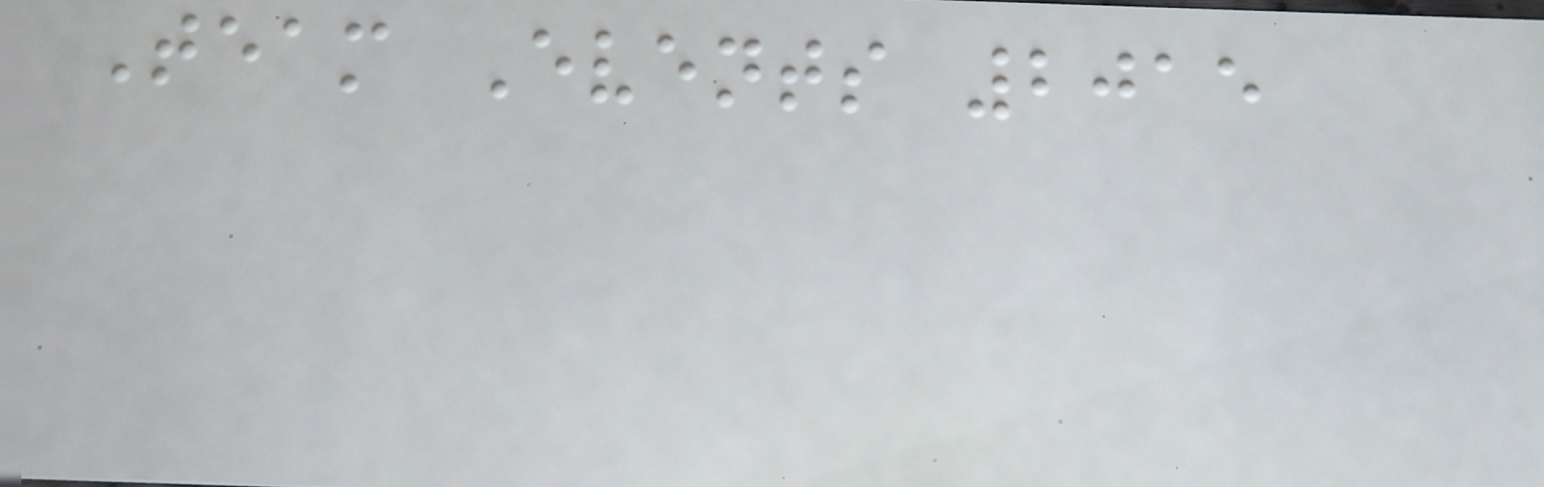Team Events 2015
